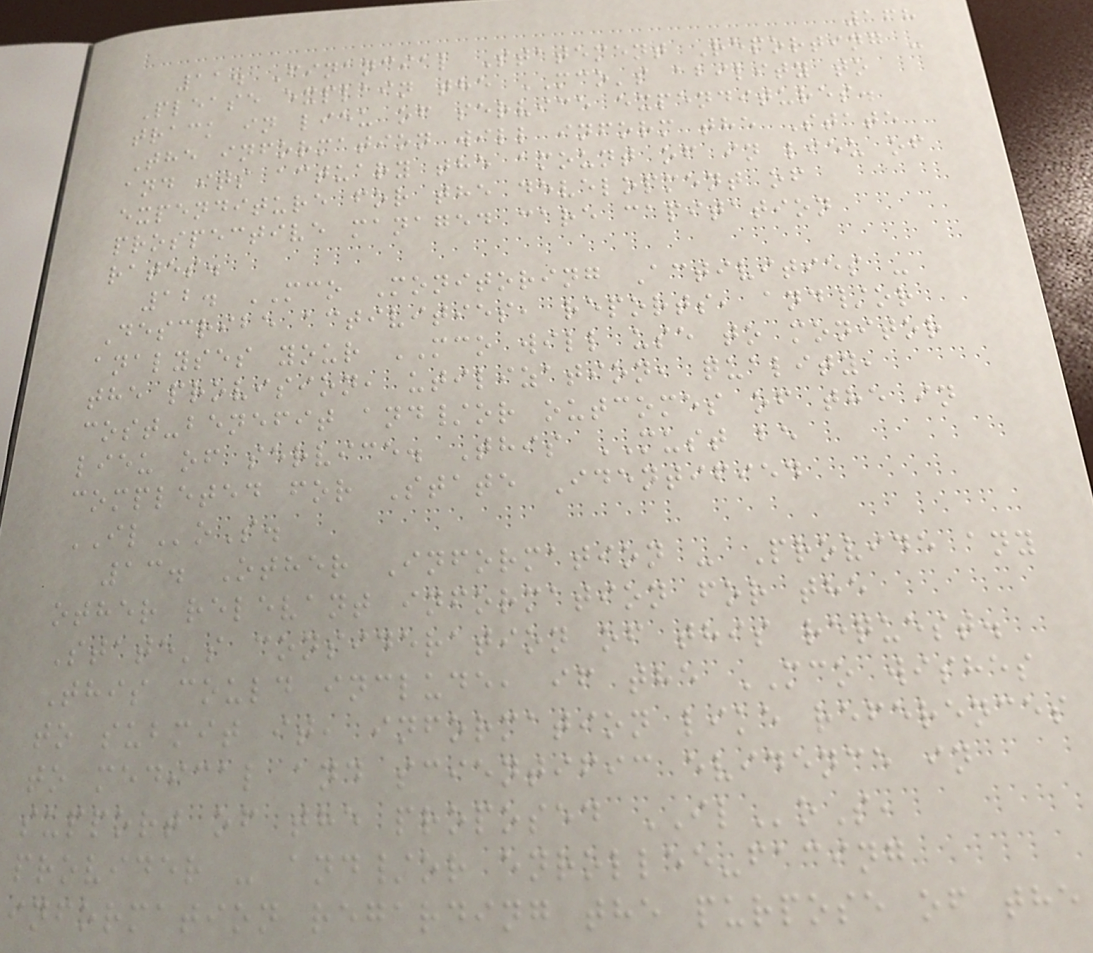168
11. Financial Statement Reporting -
Please explain the MCO's ability to
track in lieu of service expenditures.
The information will inform the State
and its actuary the amount of in lieu of
expenditure for the development of
prospective managed care capitation
rates.
12. MCO Monitoring Activities -
Describe activities, reports, and/or
analyses your MCO will use to monitor
the provision, utilization, quality,
cost-benefit and/or outcomes of the in
lieu of service. This MUST be
completed for State Identified
ILoS.
13. Other Information - Provide any
other relevant information for the
State's consideration of this request.
This could include, if the MCO wishes
to submit it, information like references
to medical and scientific evidence in
support of the proposed ILoS,
provider - and/or enrollee-facing
information regarding the purpose of the
